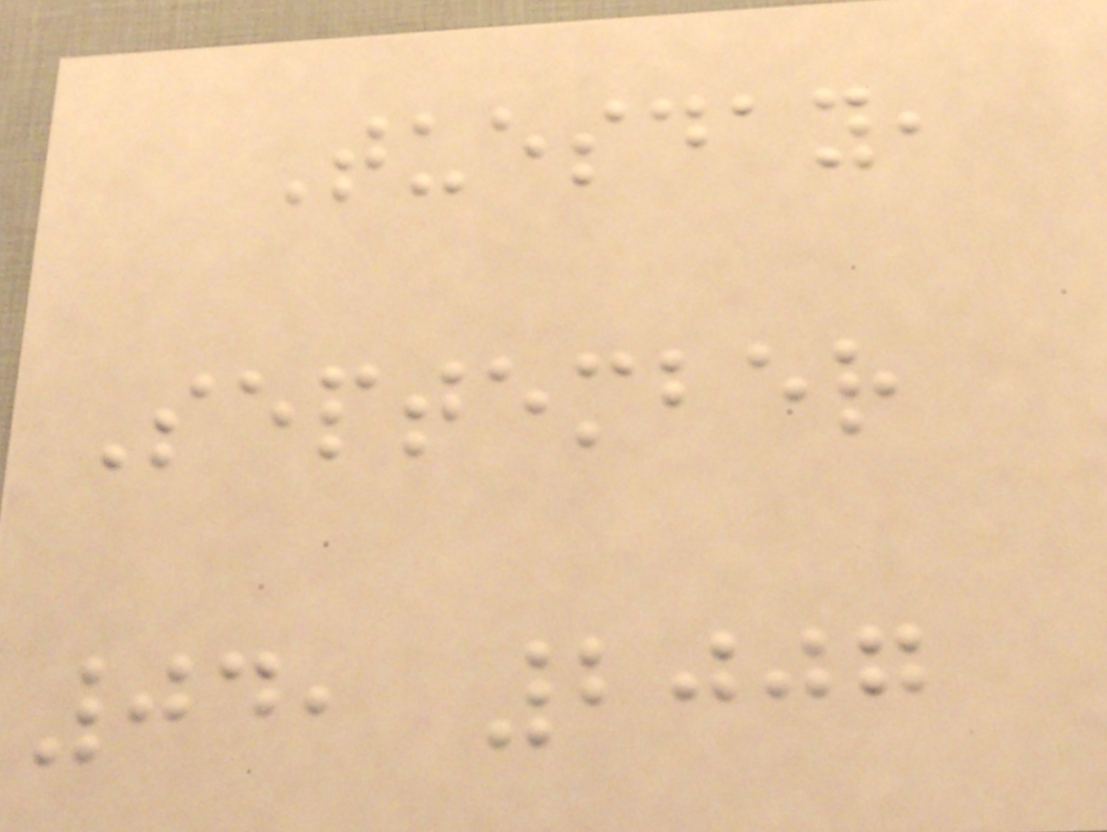Tuesday,
September
04, 2007
